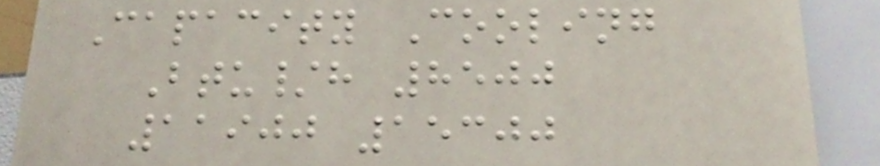Capacity Cooling
Btu/h 8500
11900 15300
